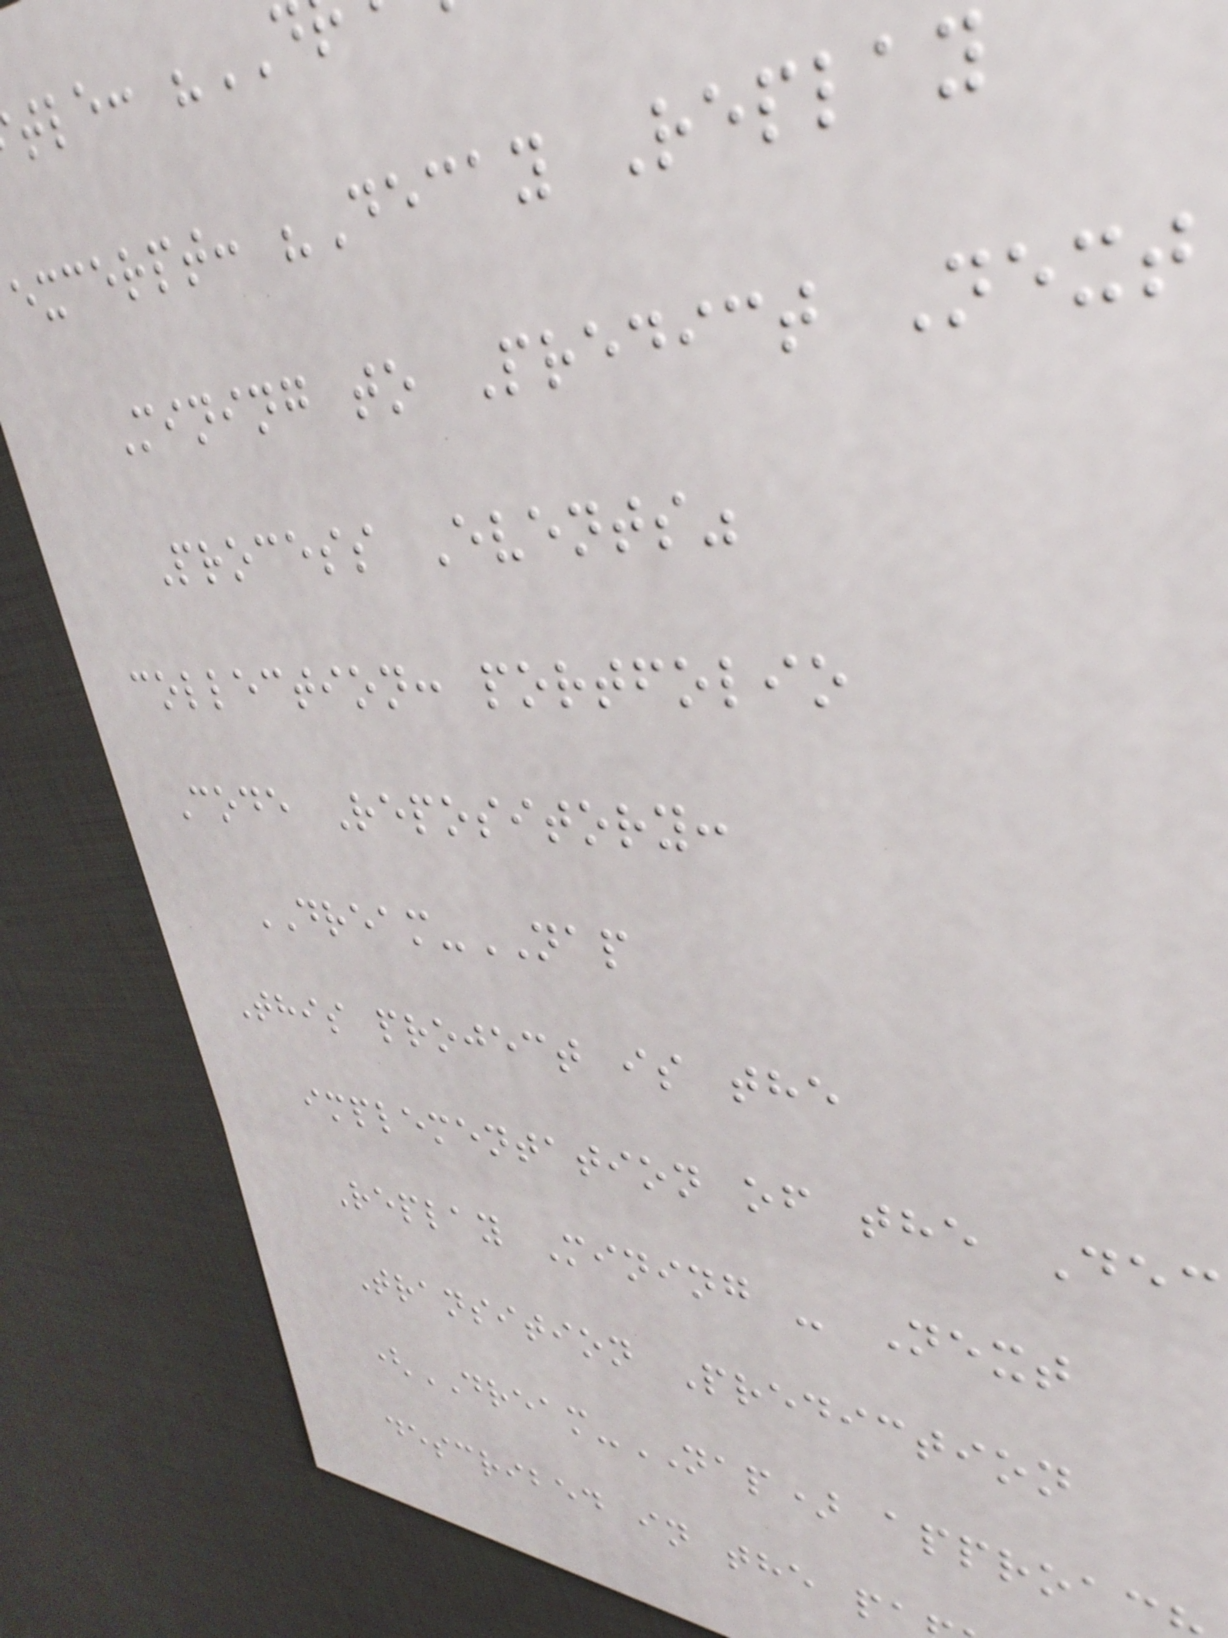excerpt: "Decay Replay
Mining to Predict Next
Process Events"
collection: portfolio
Code Repository:
DREAM-NAP
This project is the
implementation of the Dec
Replay Mining - Next
Transition Prediction
(DREAM-NAP) approac
described in the p
